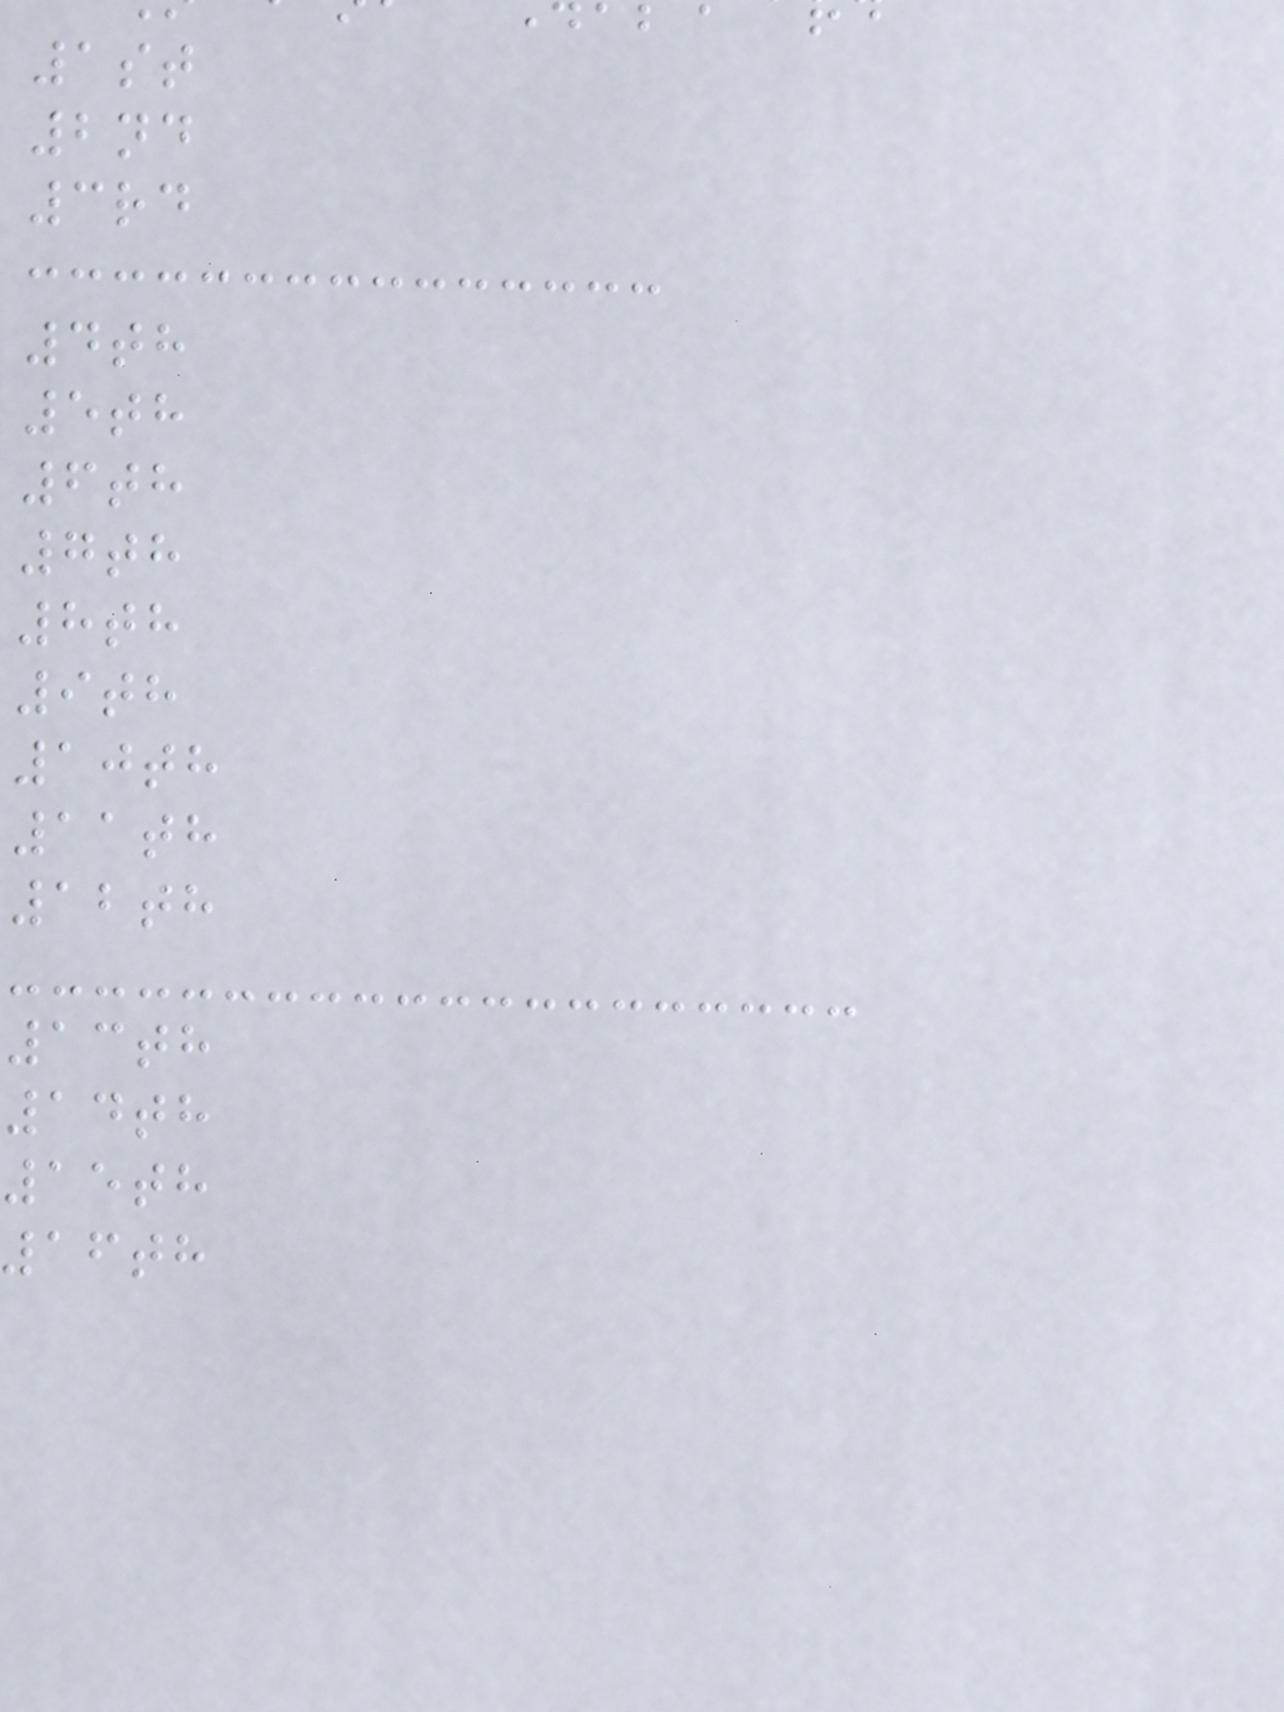1st
2nd
3rd
4th
5th
6th
7th
8th
9th
10th
11th
12th
13th
14th
15th
16th
